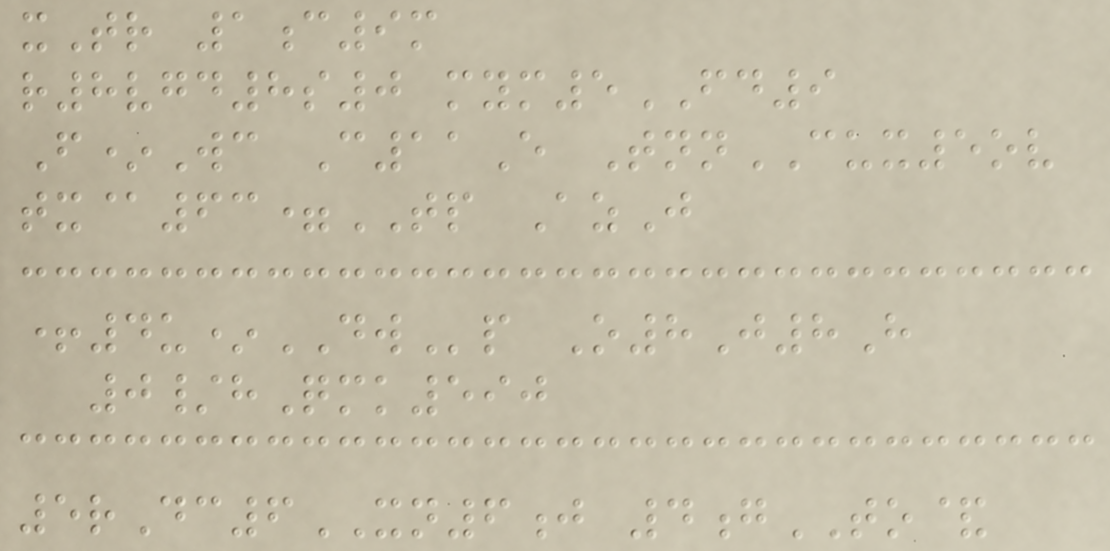xTr 1c9m
r8vgd8s0 mym5FD9
F*Wc C11E TnnCUX5ov
tx@63=TP AzJ
+4u*DWp O8J8H
0/hQmk590
5rDc6XN6j 4gTO&
